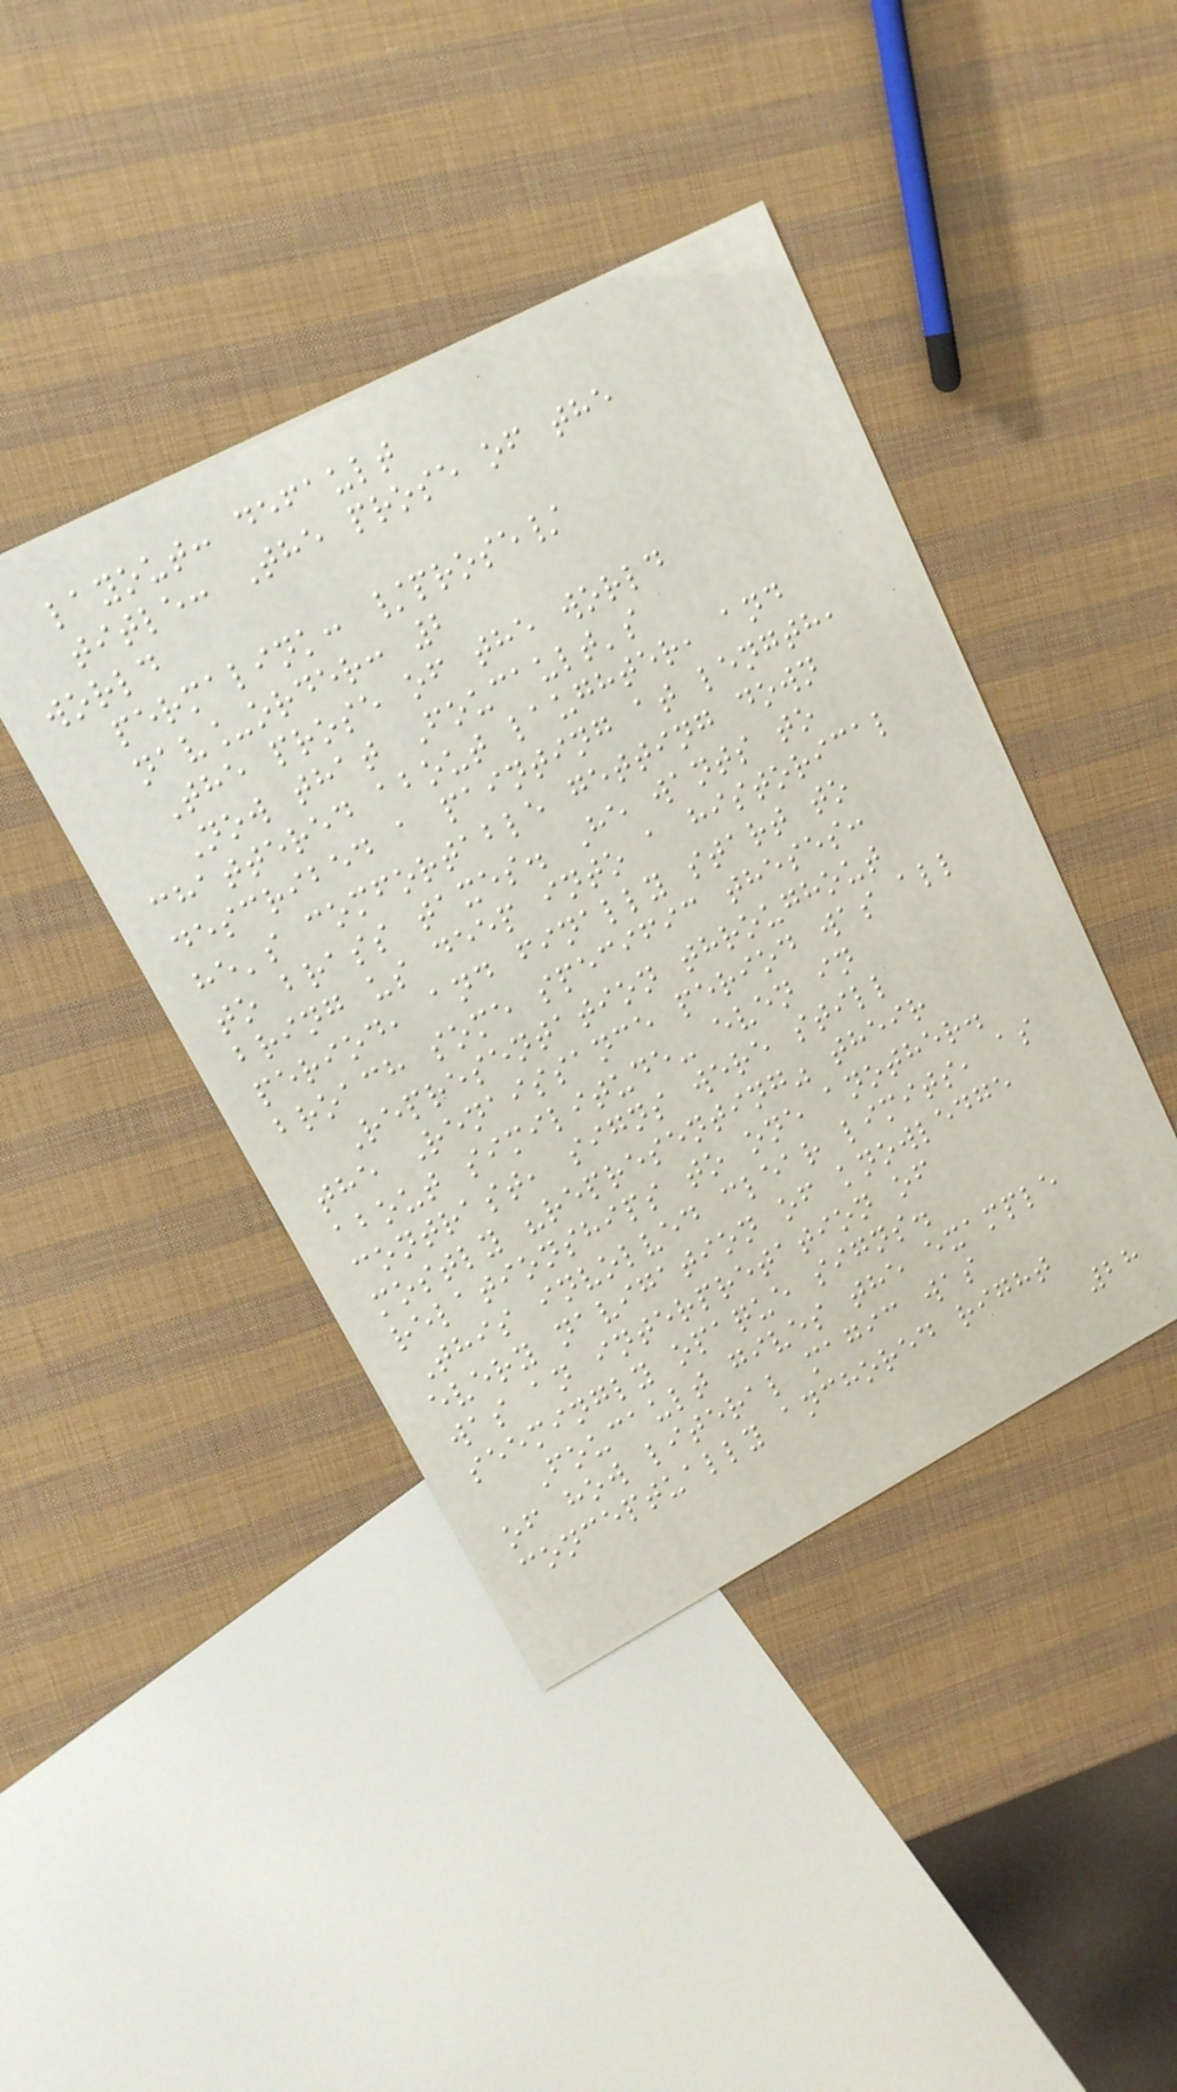layout: default
title: The prose of the
world
permalink: /prose/
nav_order: 2
The prose of the world
Now that Foucault's
chattered about laughter, and
described a painting at length,
he's comfortable getting down
to brass taxes. He wants to
bring us deep into a historical
period, and finally start to
broach some specific theses:
Representation throughout
the Renaissance period was all
about similitude- even in
contrast, signs were still
mostly "representing" their
relationships to one another.
This involved clear limits, as
every navigation of knowledge
was an interpretation of
seemingly opaque signs.
Foucault gives the example
of how literal magic was
conceptually anchored right
28
